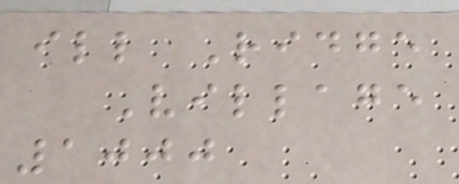ill Ridge
Village
1000
